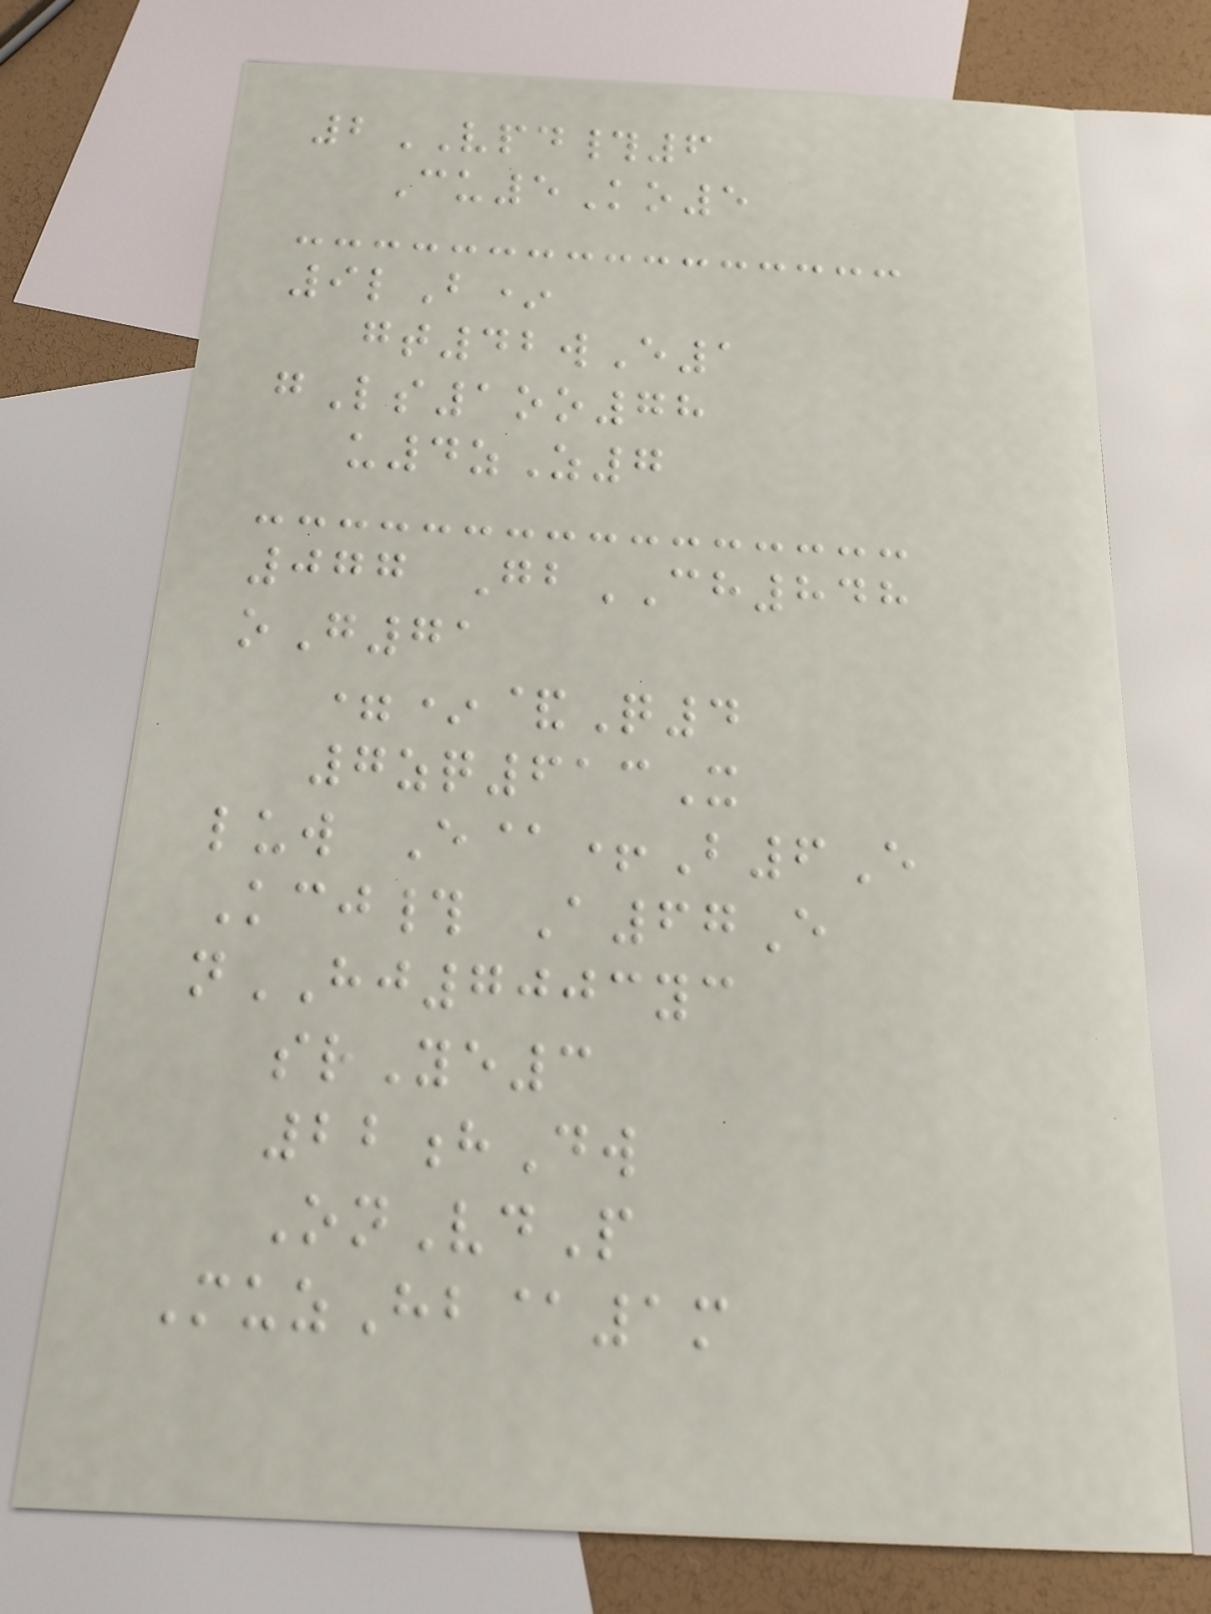2VPD#6
Cu5Ko5
9lB*
gt42wE1
gLs1oo78
u4zZ7
077 GbCH848
oG71
=*&Q4
7zq613X
luw E@+B6E
Kcj# A67E
nHJ7003yc
srYe3
22hDw
OnVdP
MuzHb@1m
